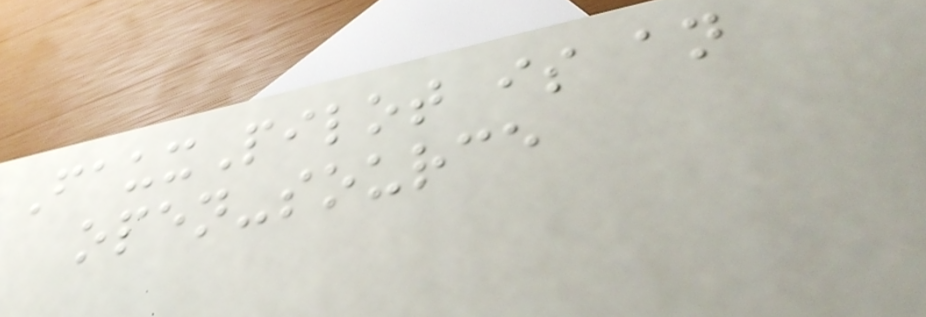FauxPilot is an
open-source
